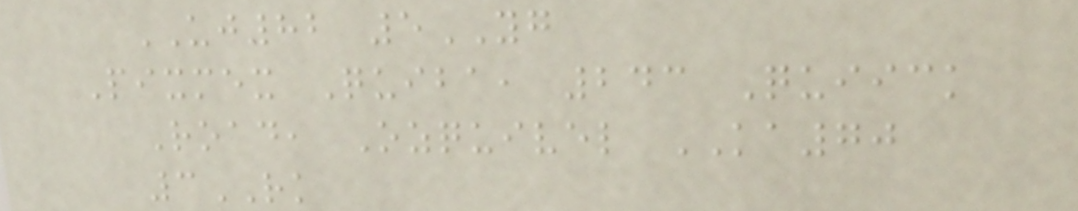UJ82 5YG
Pixmex Quiba, 243 Quiick
Road, Ozquivel KA70
3RK
